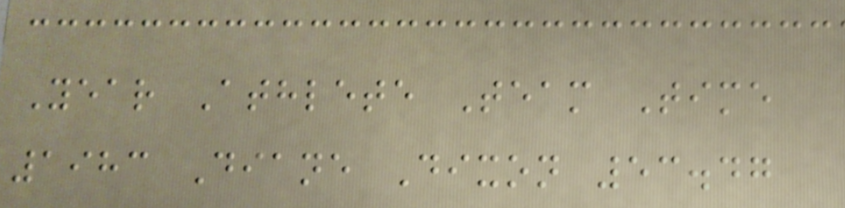Year Athlete Team Time
1983 Diane Dixon 53.47
